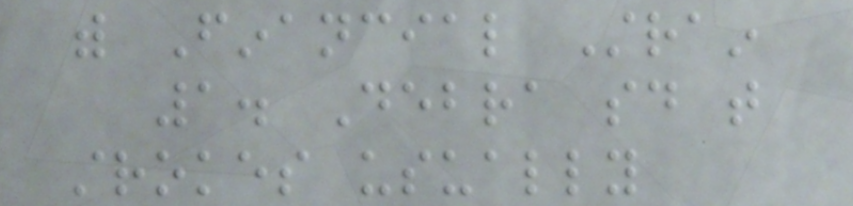with Financial Strain
1. Debra said that
strokes usually
